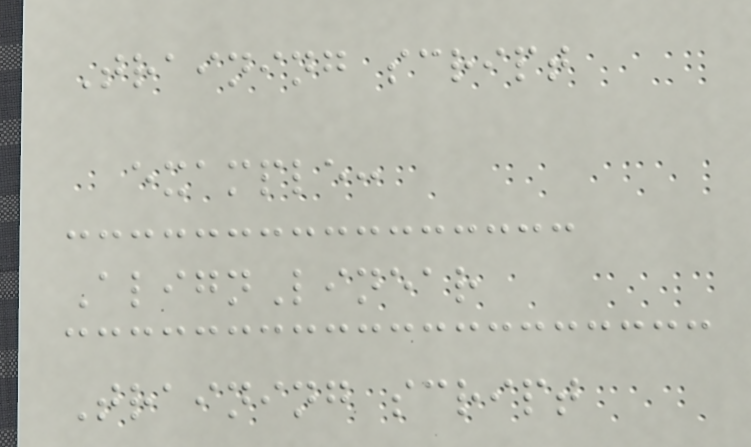Training script
example:
AlignLinear
Training script
